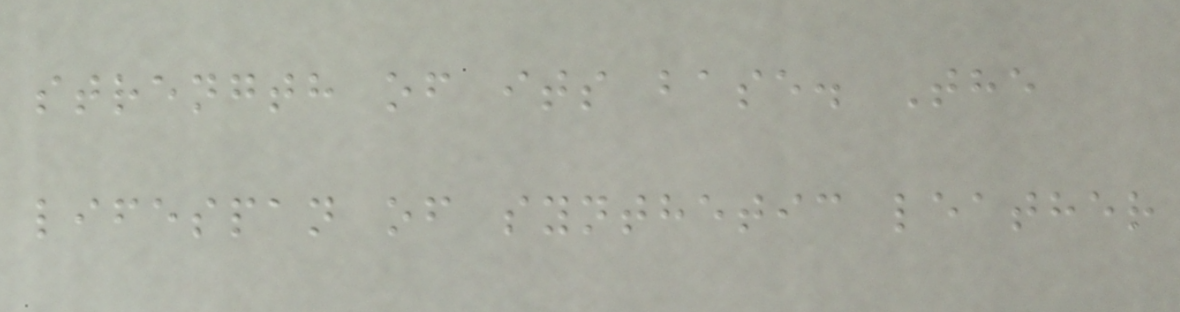strength of its base. The
lifespan of synthetic leather
